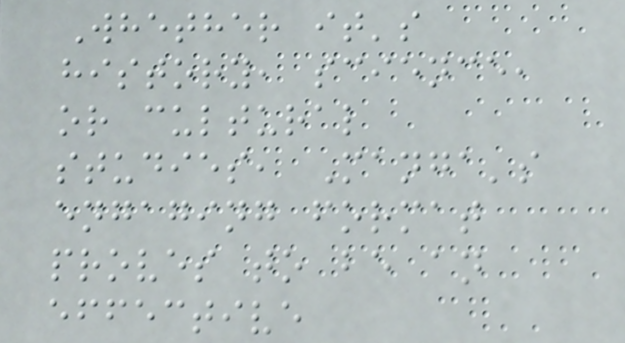Whether it's
history, science,
or cultural
studies, Manga's
engaging format
proves to be an
effective
